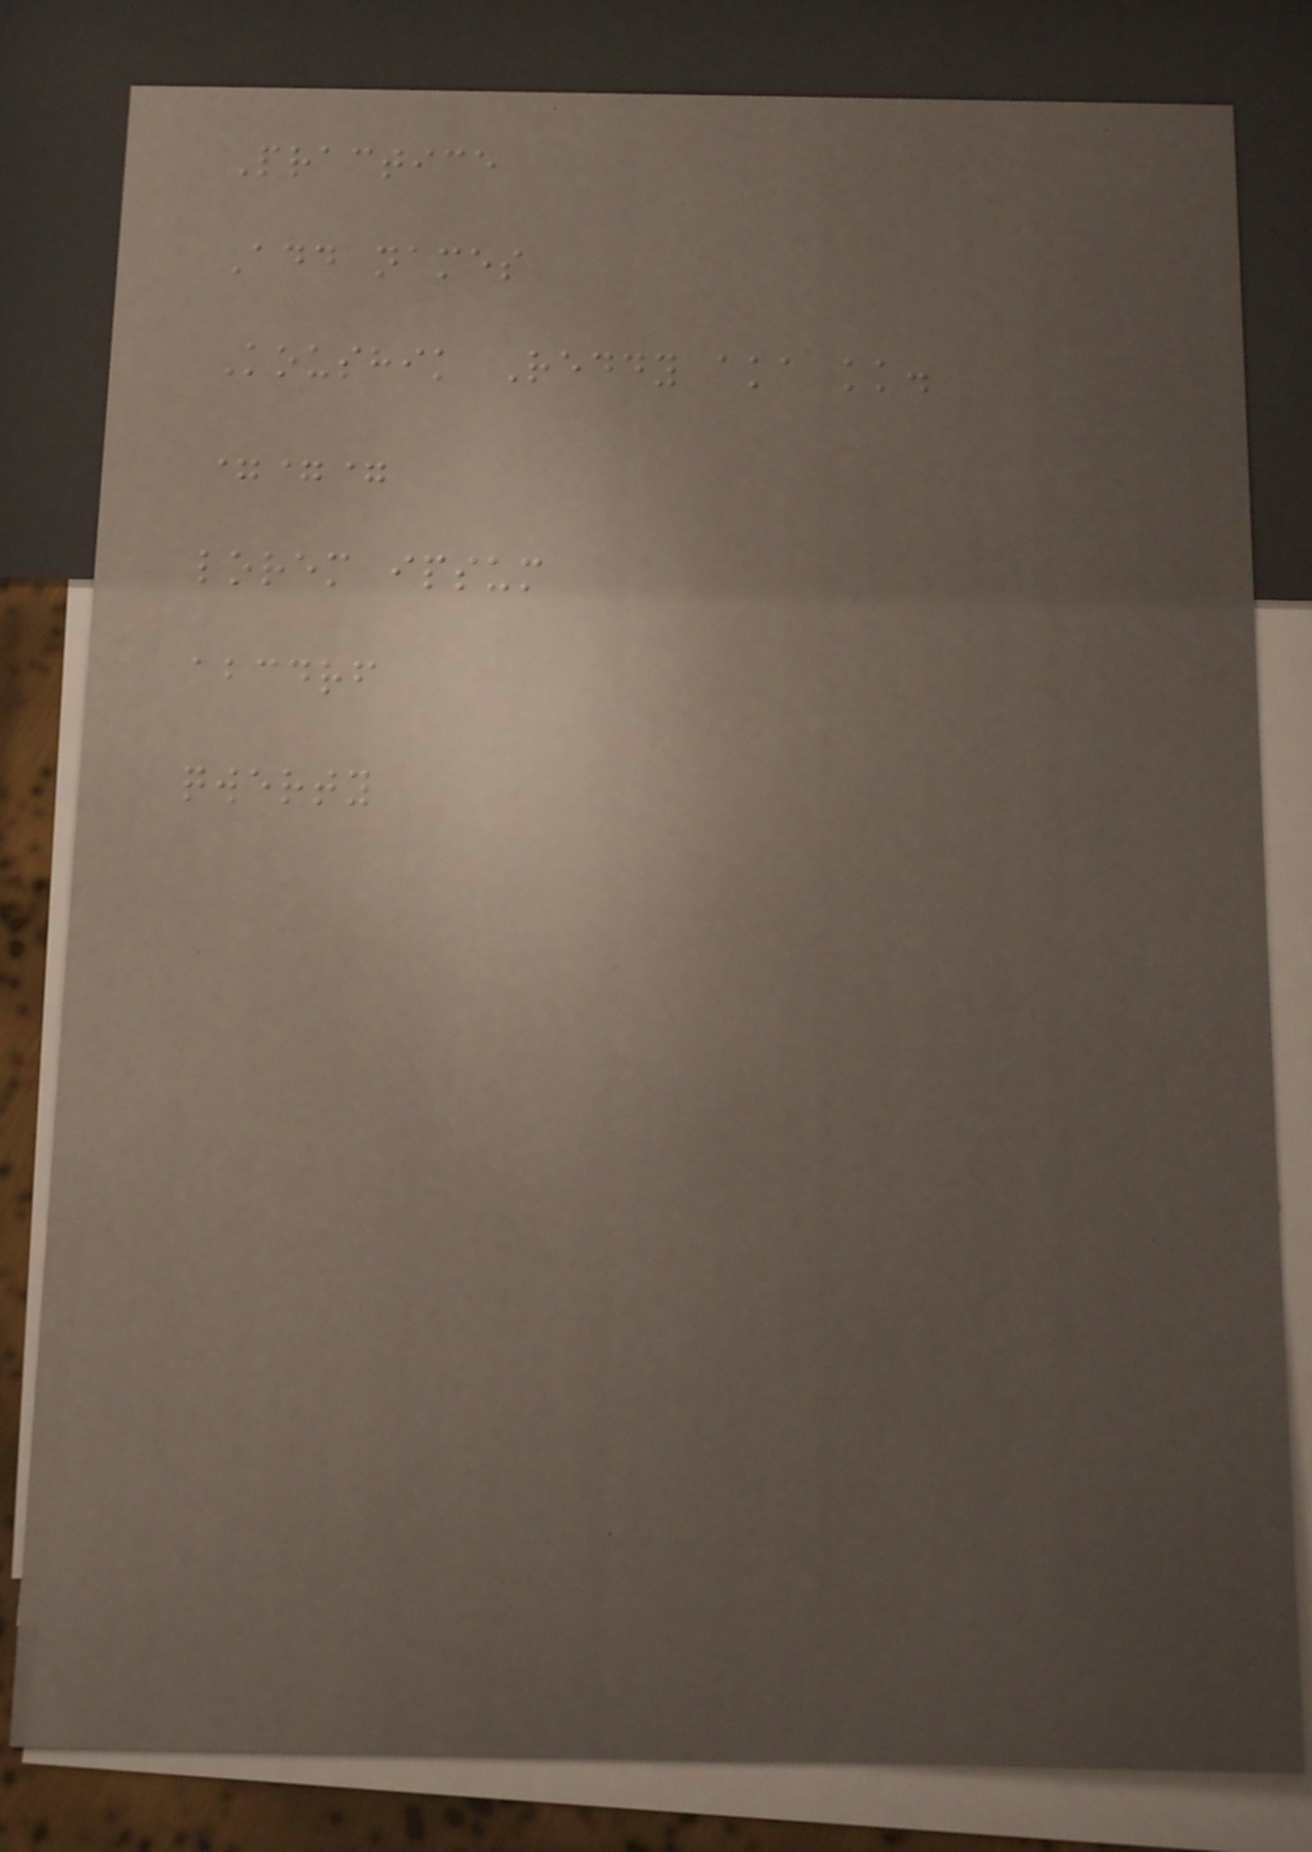Practice
Add names
Koushik Reddy aka kk.
===
lorem ipsum
abcdrf
qwerty
